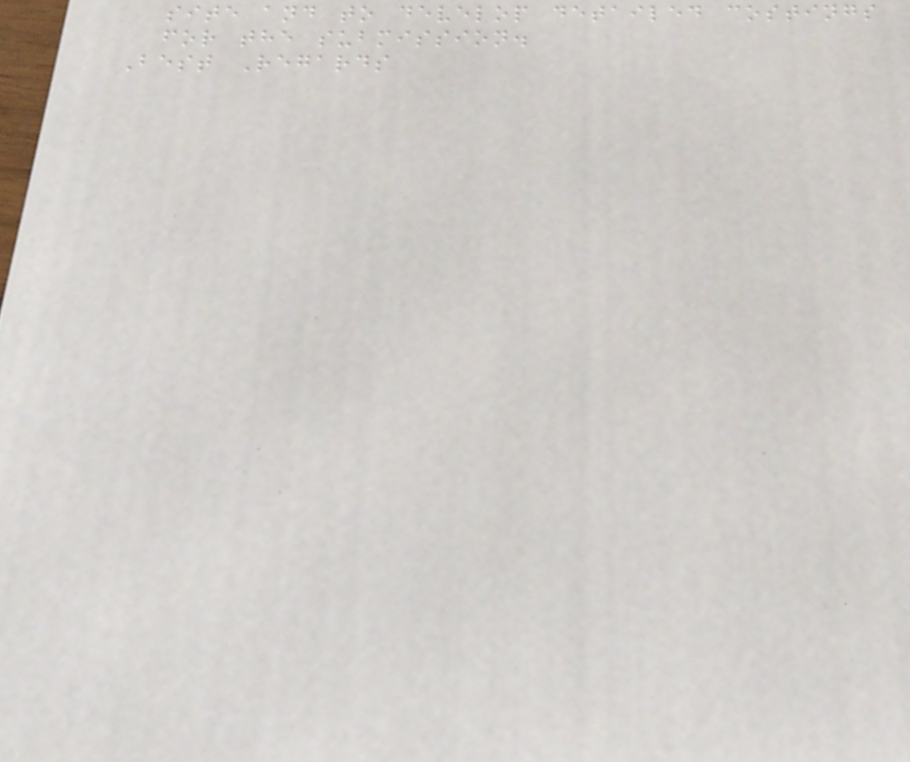site and to develop detailed costings
for the submission.
Best Regards
